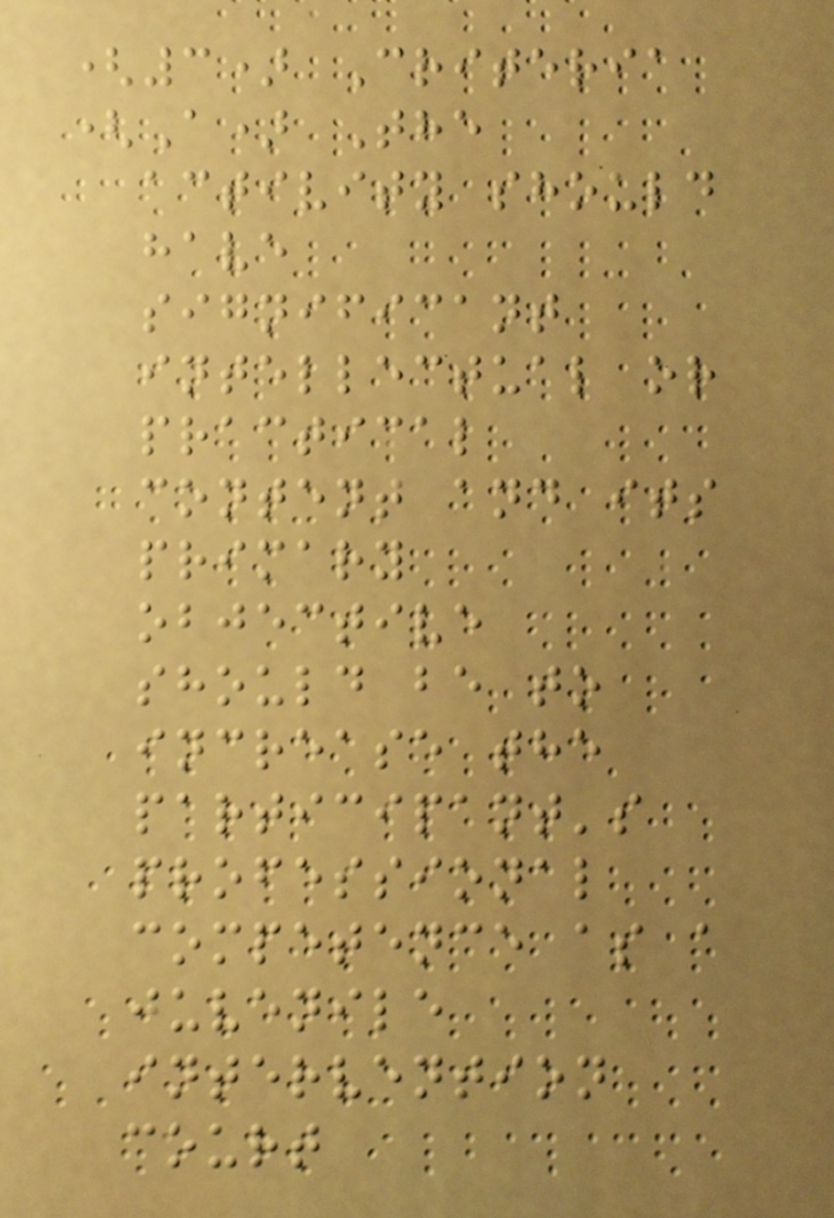(3) Criteria
(A) The
activity should
have
significant
intellectual or
practical
content and its
primary
objective
should be to
increase the
participant's
professional
competence as a
juvenile
intervention
court
